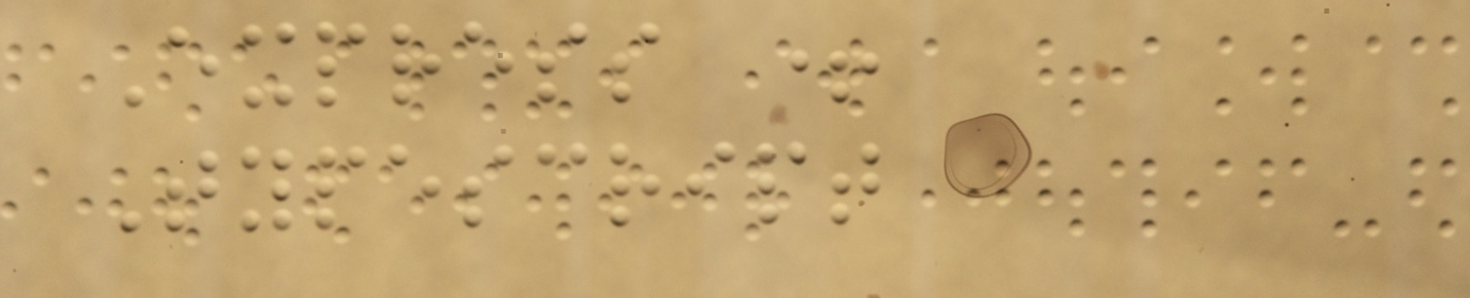Express +
Typescript
